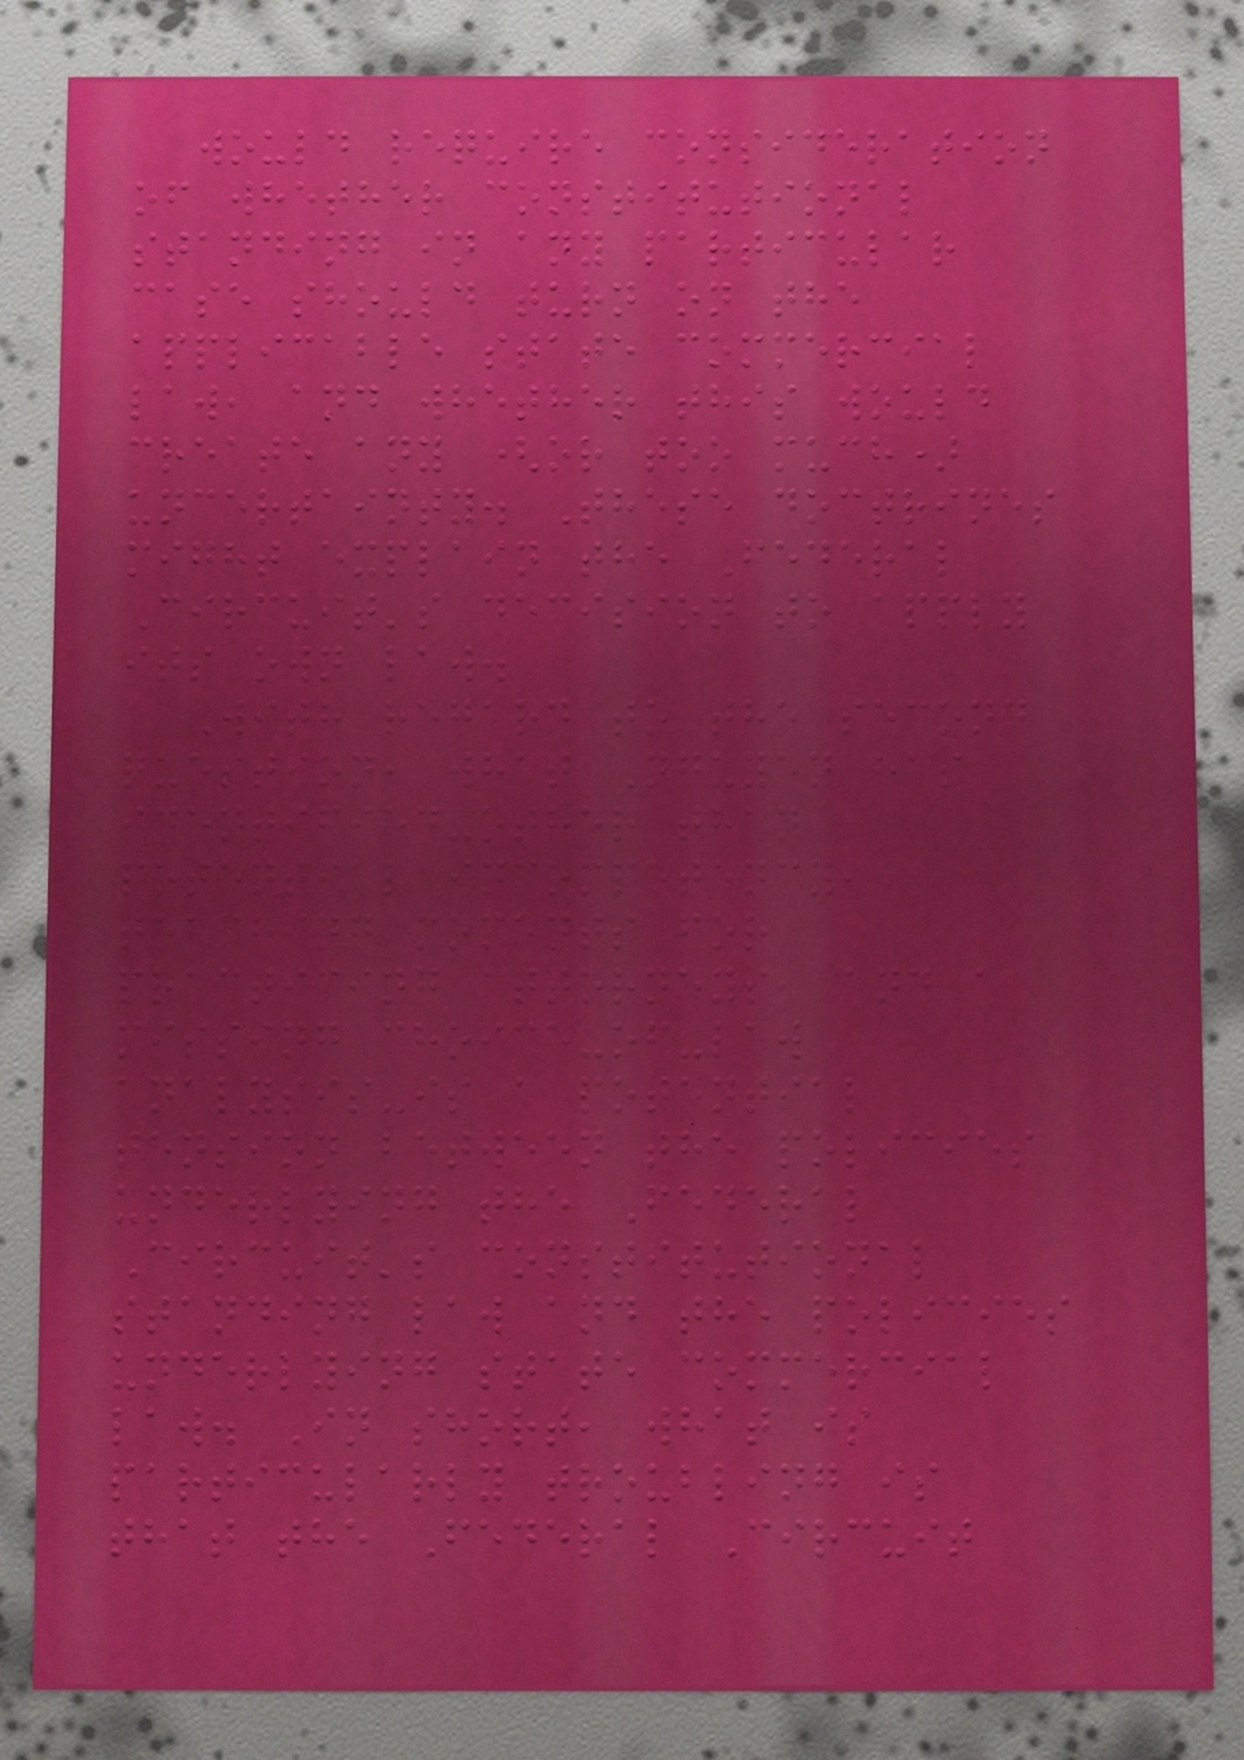would require consideration
of whether constitutional
standing in any particular
case should turn on the
applicable state commercial
law, and whether this would
create any (or too much)
uncertainty. These doctrines
might explain the Federal
Circuit's decision to apply
its own law.
With regard to the second
question, what Nguyen has
identified-other than
potential incompetency,
teaching moments for
practicing attorneys, and a
missing choice-of-law
analysis-is a potential
tension between the policies
underlying the Federal
Circuit's constitutional
standing law and the policies
underlying state commercial
law. In short, what is
particularly troubling is
that the Federal Circuit
